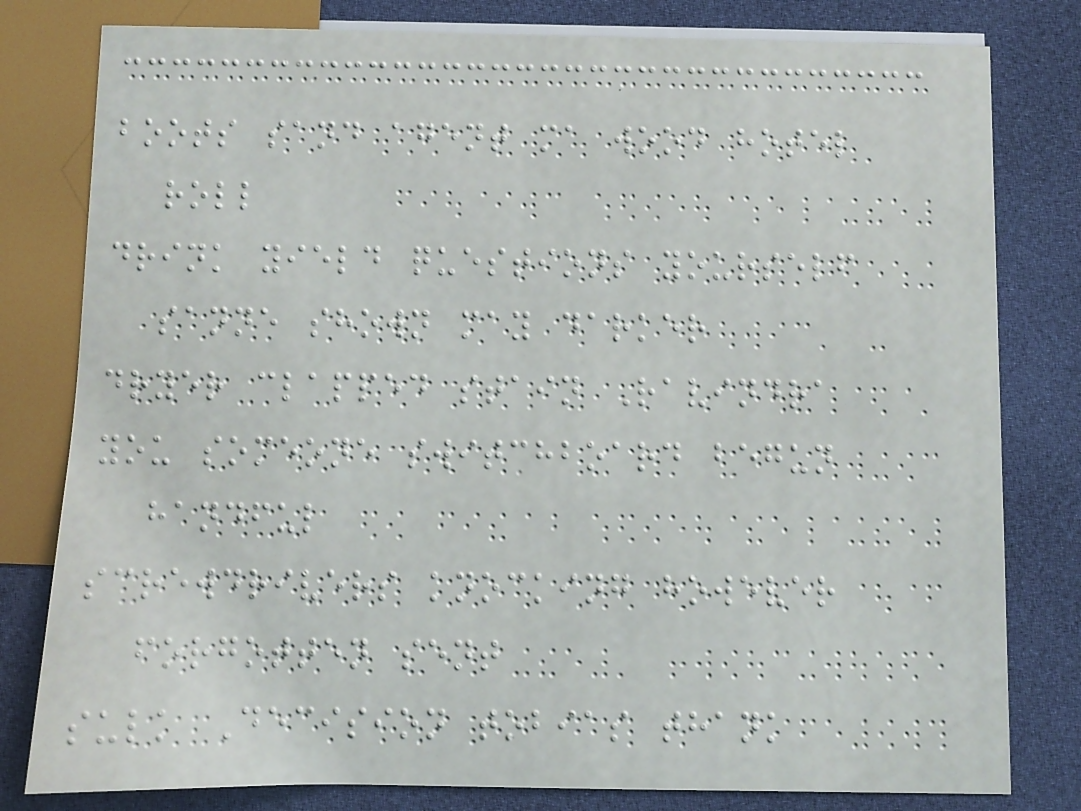boots sand agent ma wood hotel
roll
drink yield questions yourself
sanne shown may darker
dryer clapped stain Ravindra
you someone switchboard begun
handful
screwdrivers knocking however
forgotten sent
sulk Decision tobias thank
